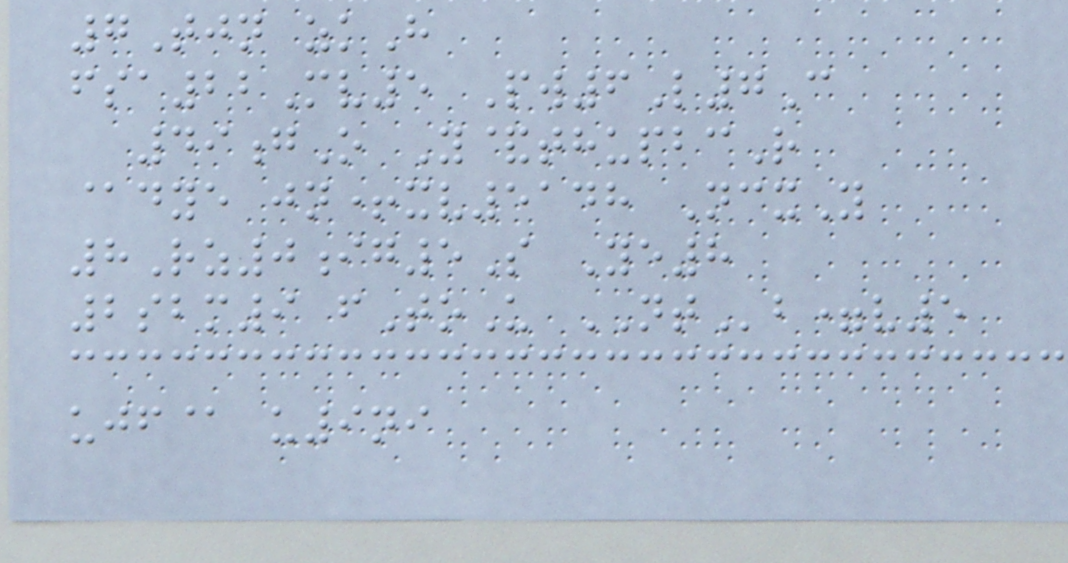7Tjn zkH
fsa22Mv5 Pw6L7C
49gO Y&thupbcR
@dye jn+xv5148 NcxY
8Rz0ig5S Ye8
2sbm9 fToU NTb=v5
ujf@ u9ni
